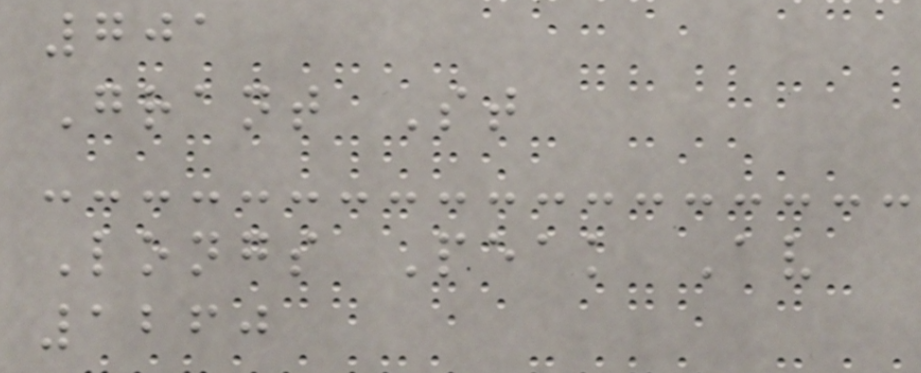701
Grant St
Longs Peak Av
1260
